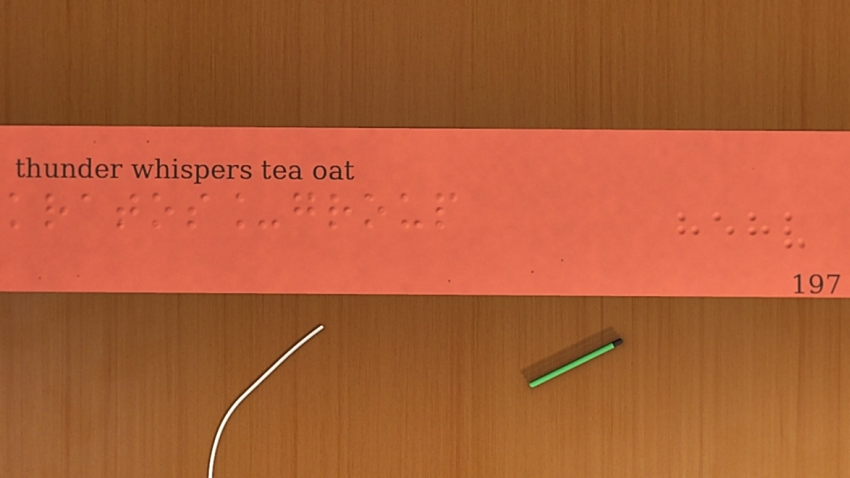kratos_group
